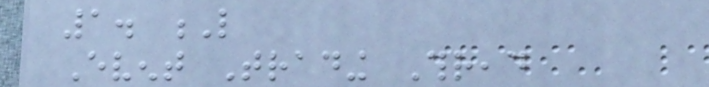1. L
Event Trading Thread
